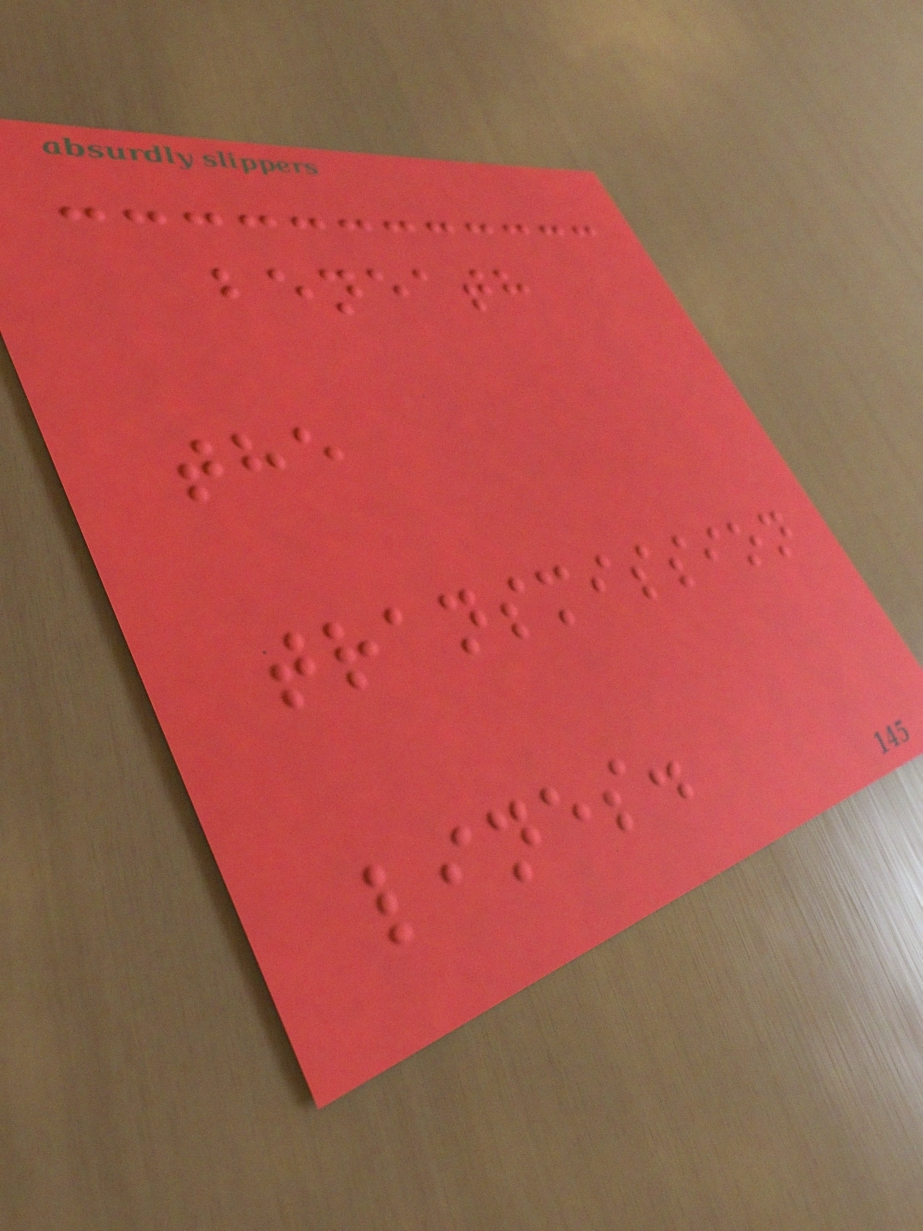beneath
the
transmission
lines.
